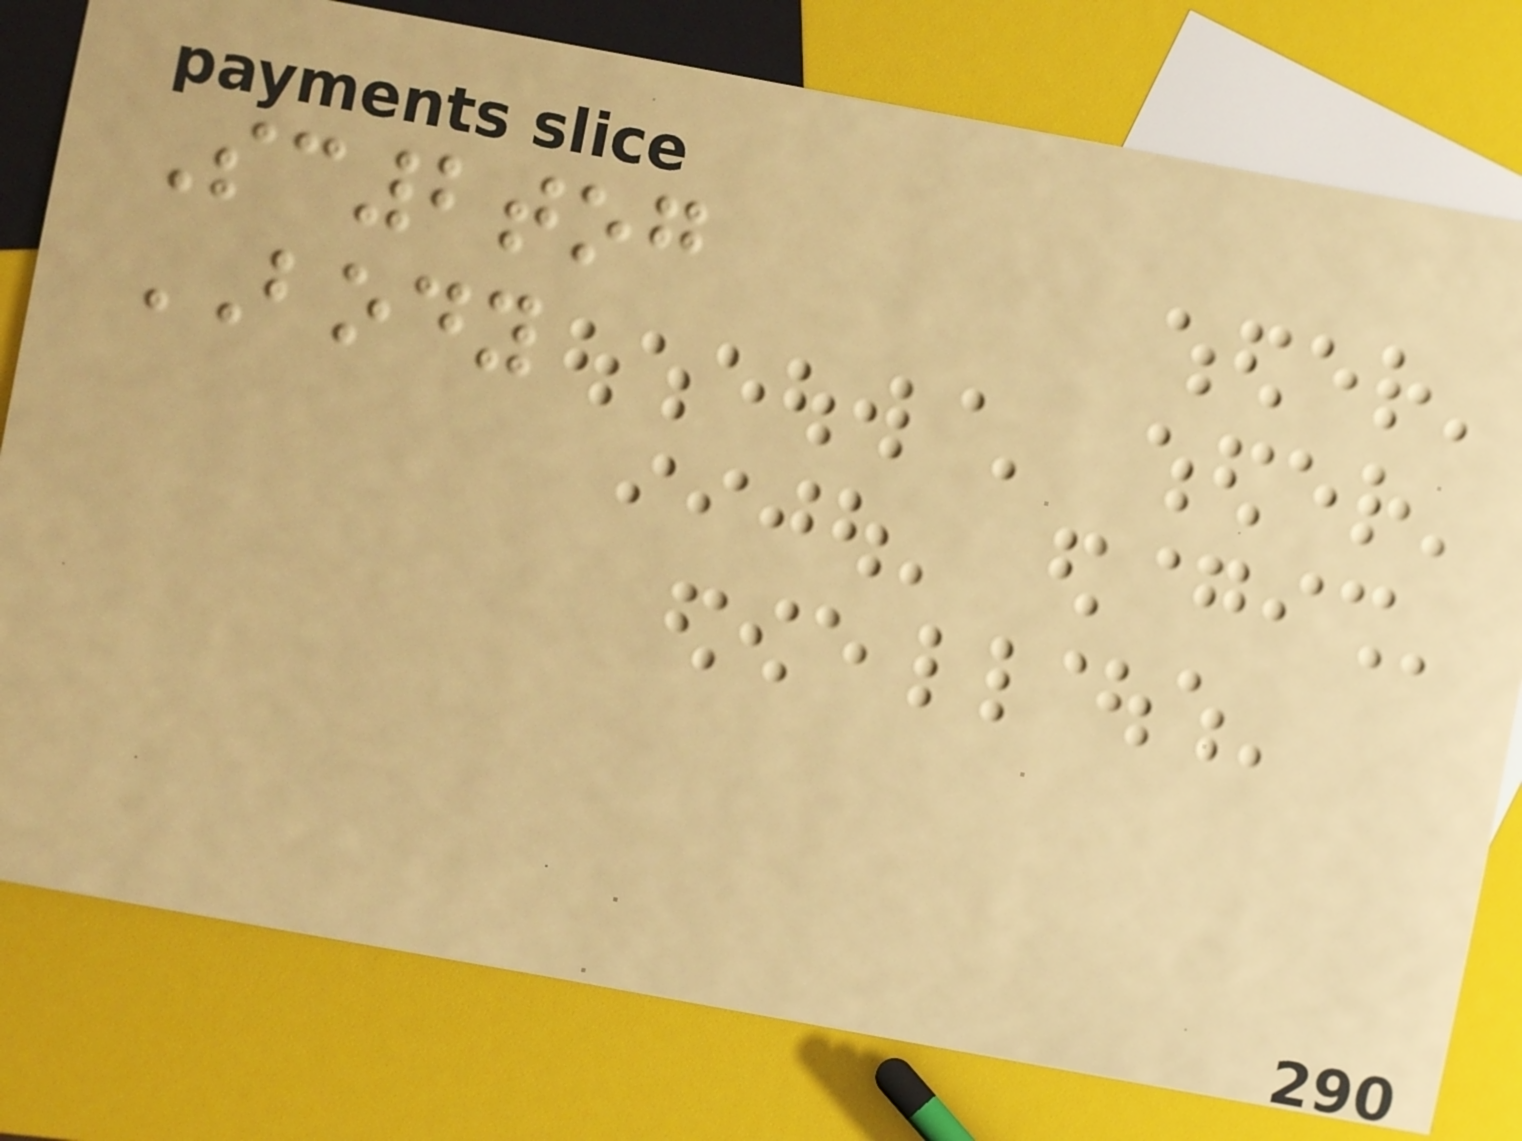Sc2tog
BODY
